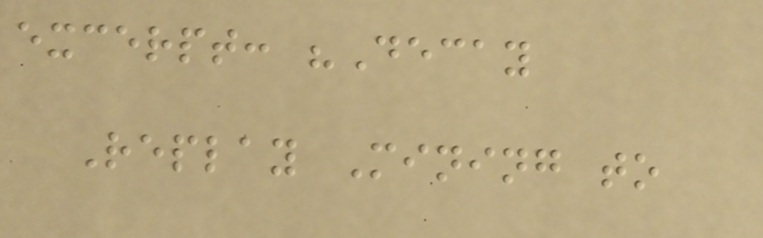excerpt: "Decay
Replay Mining to
